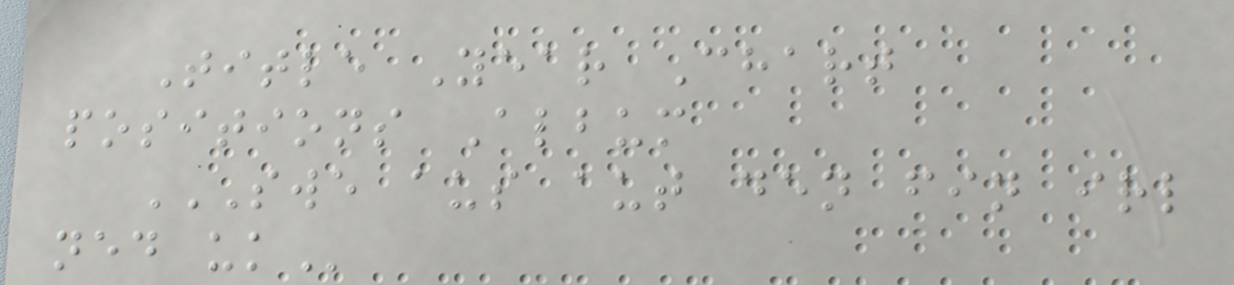Title Year Chart
positions Album
SWE AUS AUT DEN FIN IRL
NED UK
